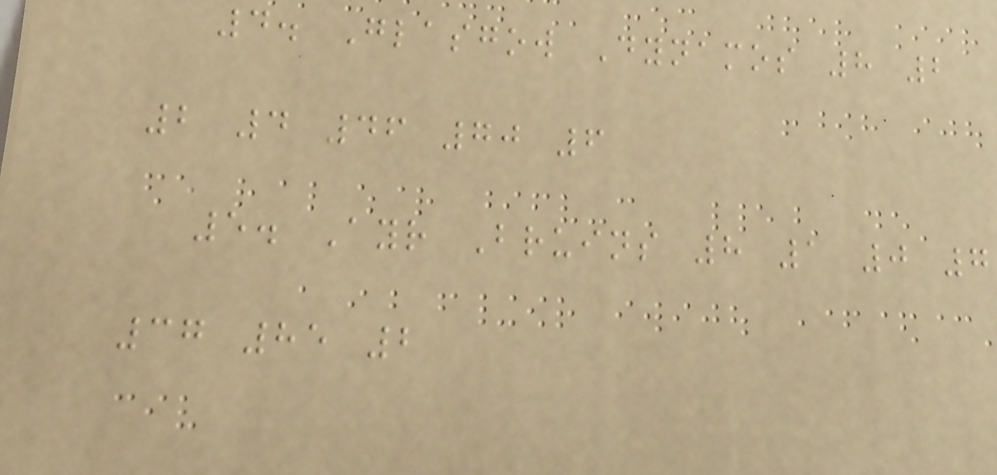4. Glasgow Dynamos 8 2
2 4 46 70 6
5. Ayr Bruins 8 1 0 7
37 85 2
